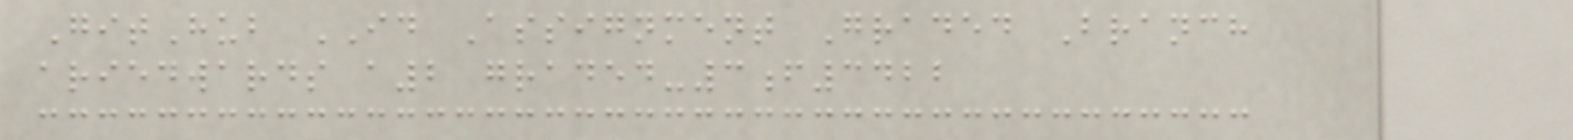GitHub ID Assignment Graded Branch
ariedwards a2 graded-3f3422
